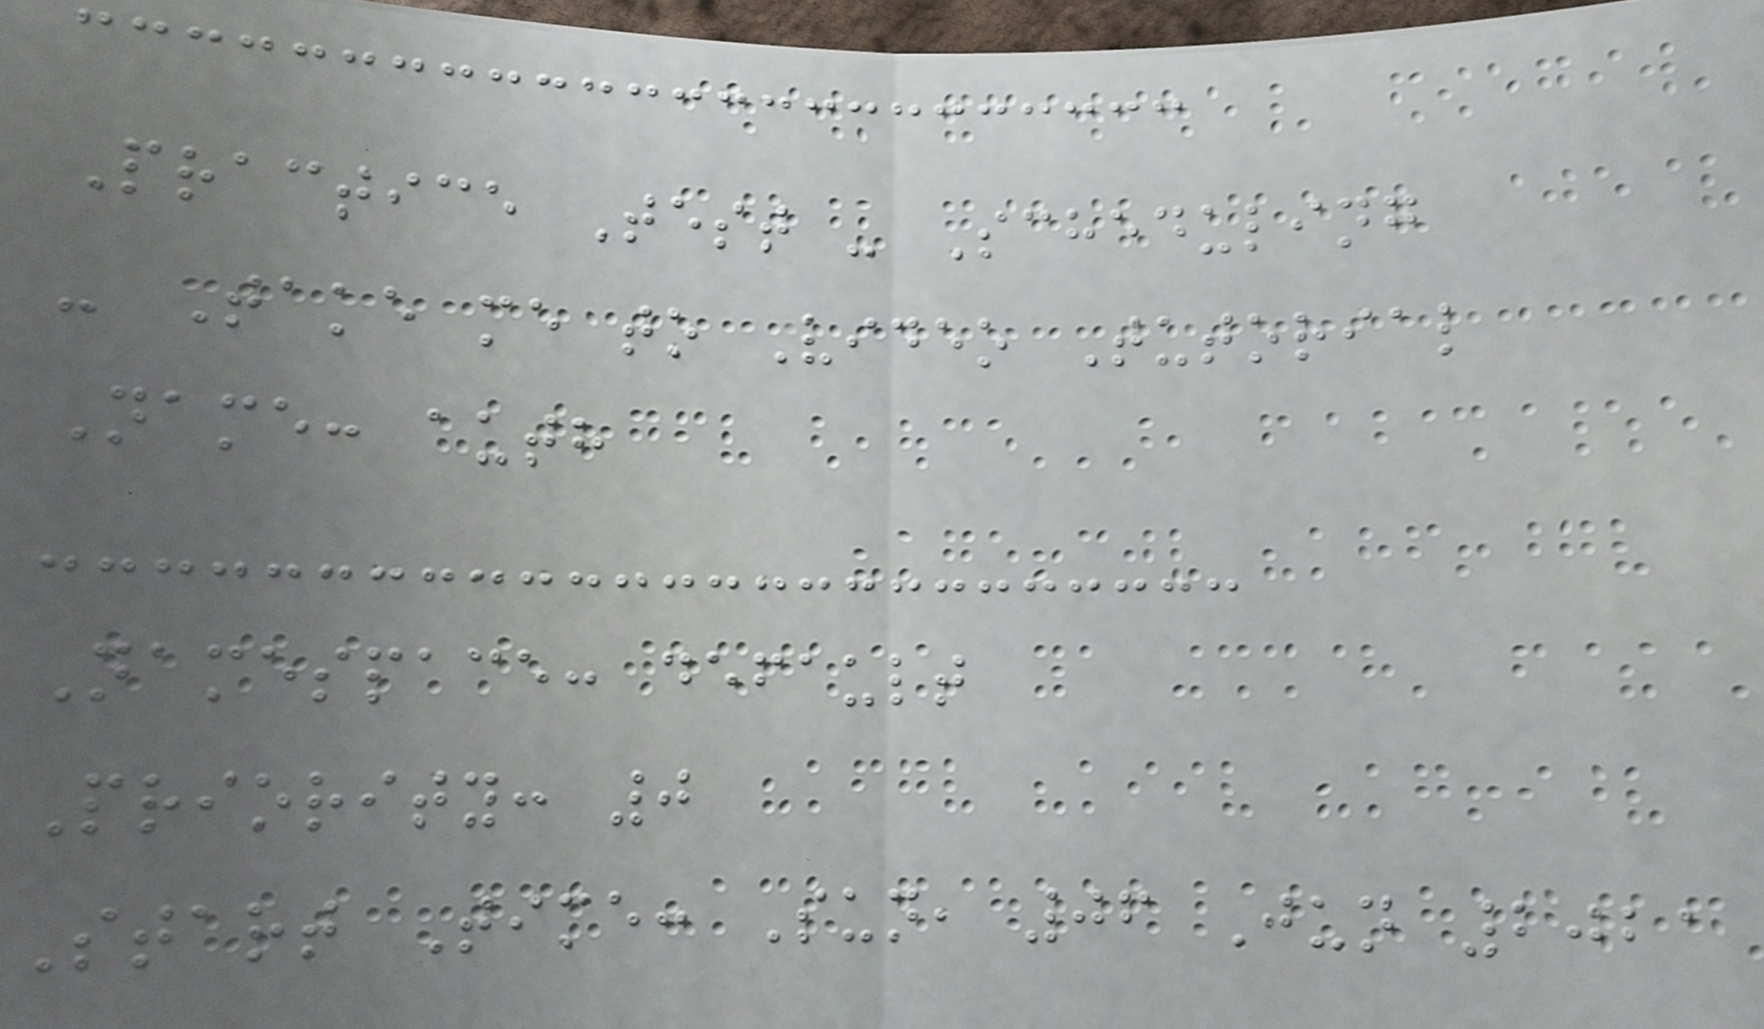Practice Test - Scheduling
- Take me to Video Tutorial
Name: auth
Namespace: default
Priority: 0
Start Time: Sun, 06 Jun 2021
